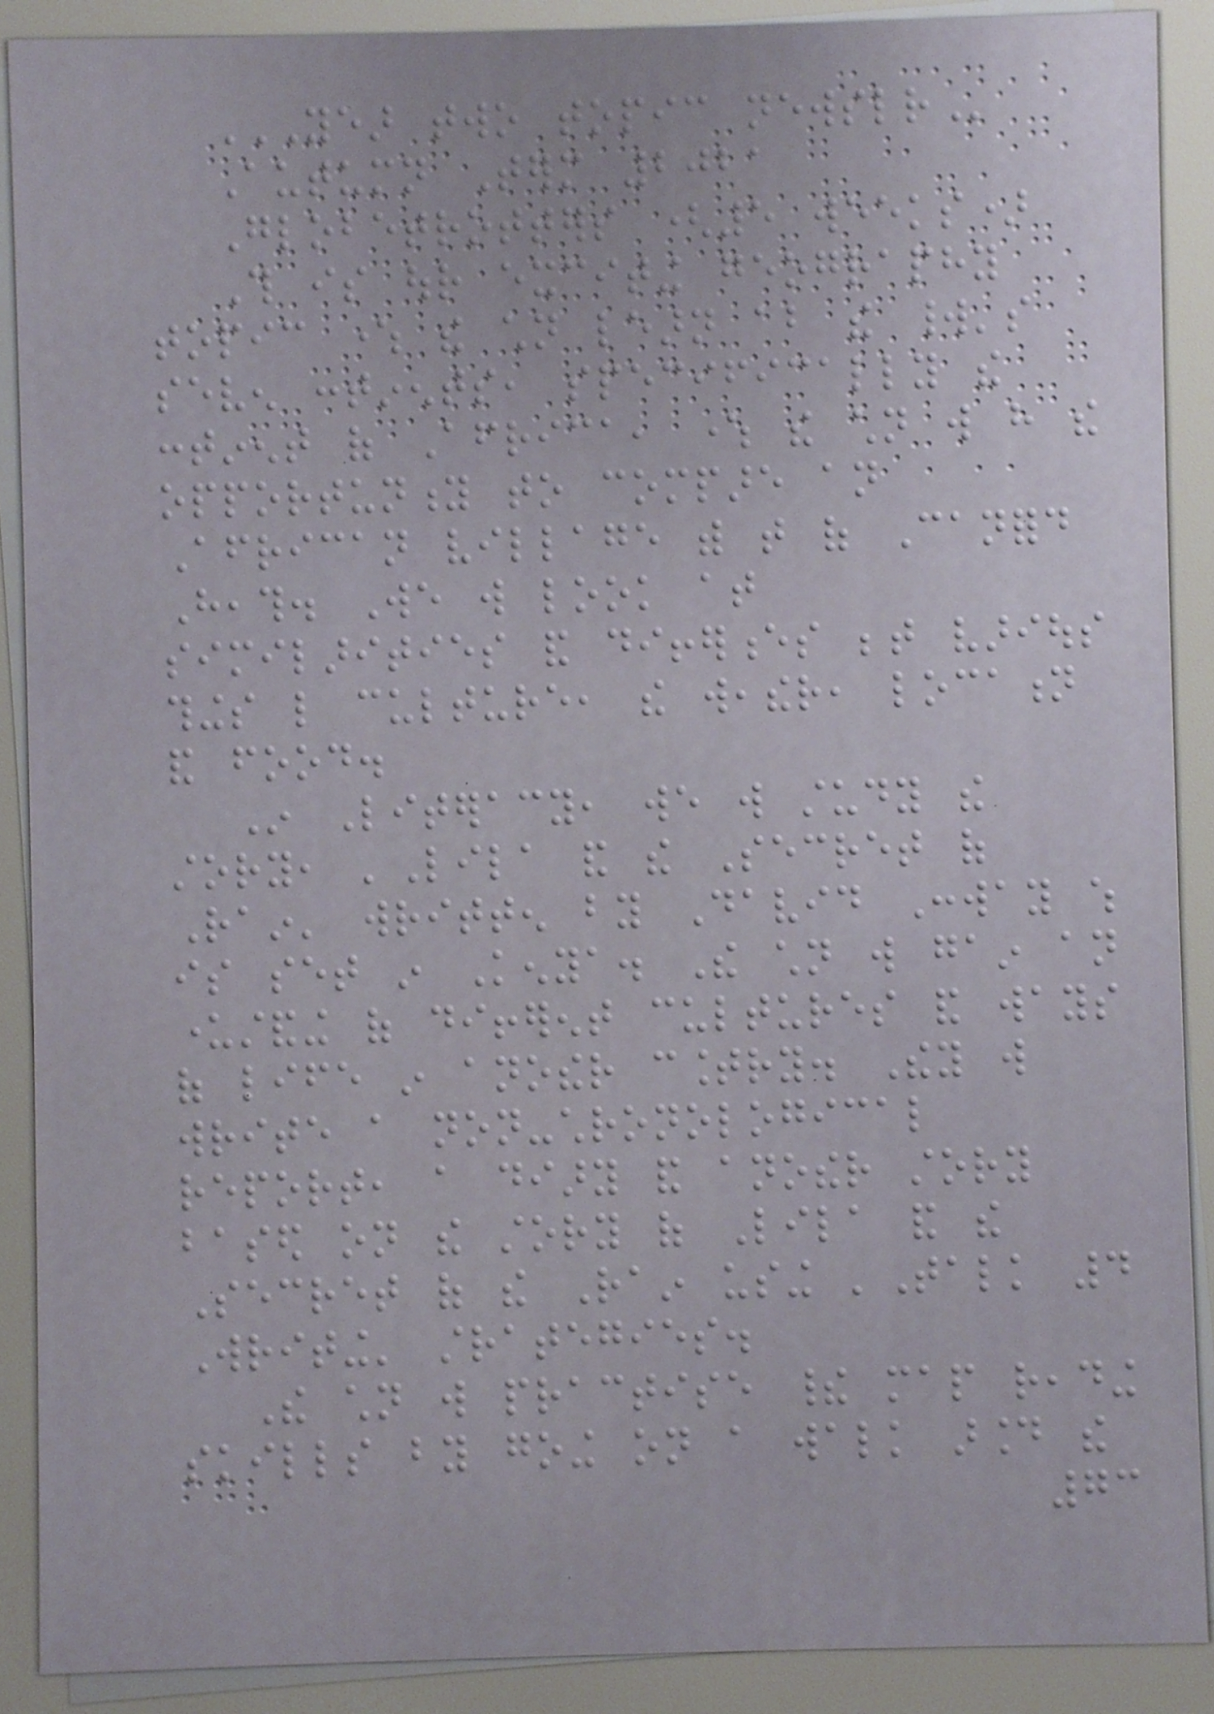YEAR TWO TOPIC NEWSLETTER
Autumn Term 2021
Globetrotters (5 weeks)
This is our exciting geography
topic where the children learn about the world's
seven continents, specifically the
continent of Africa, where the children will have the
opportunity to compare an
African village with that of Canford
Heath. We will look at
similarities and differences between various
things like culture, the weather, location
and food.
In Literacy, we will study the
story, 'Lila and the Secret of
Rain' written by David Conway which
is set in Kenya. The children will gain an
understanding of different cultures and ways
of life in another country. They will
write a non-chronological
report, a diary and another story
based on the story of Lila and the
Secret of the Rain using 'Talk 4
Writing' strategies.
The children will practise their map reading
skills by going on a walk around the
73
